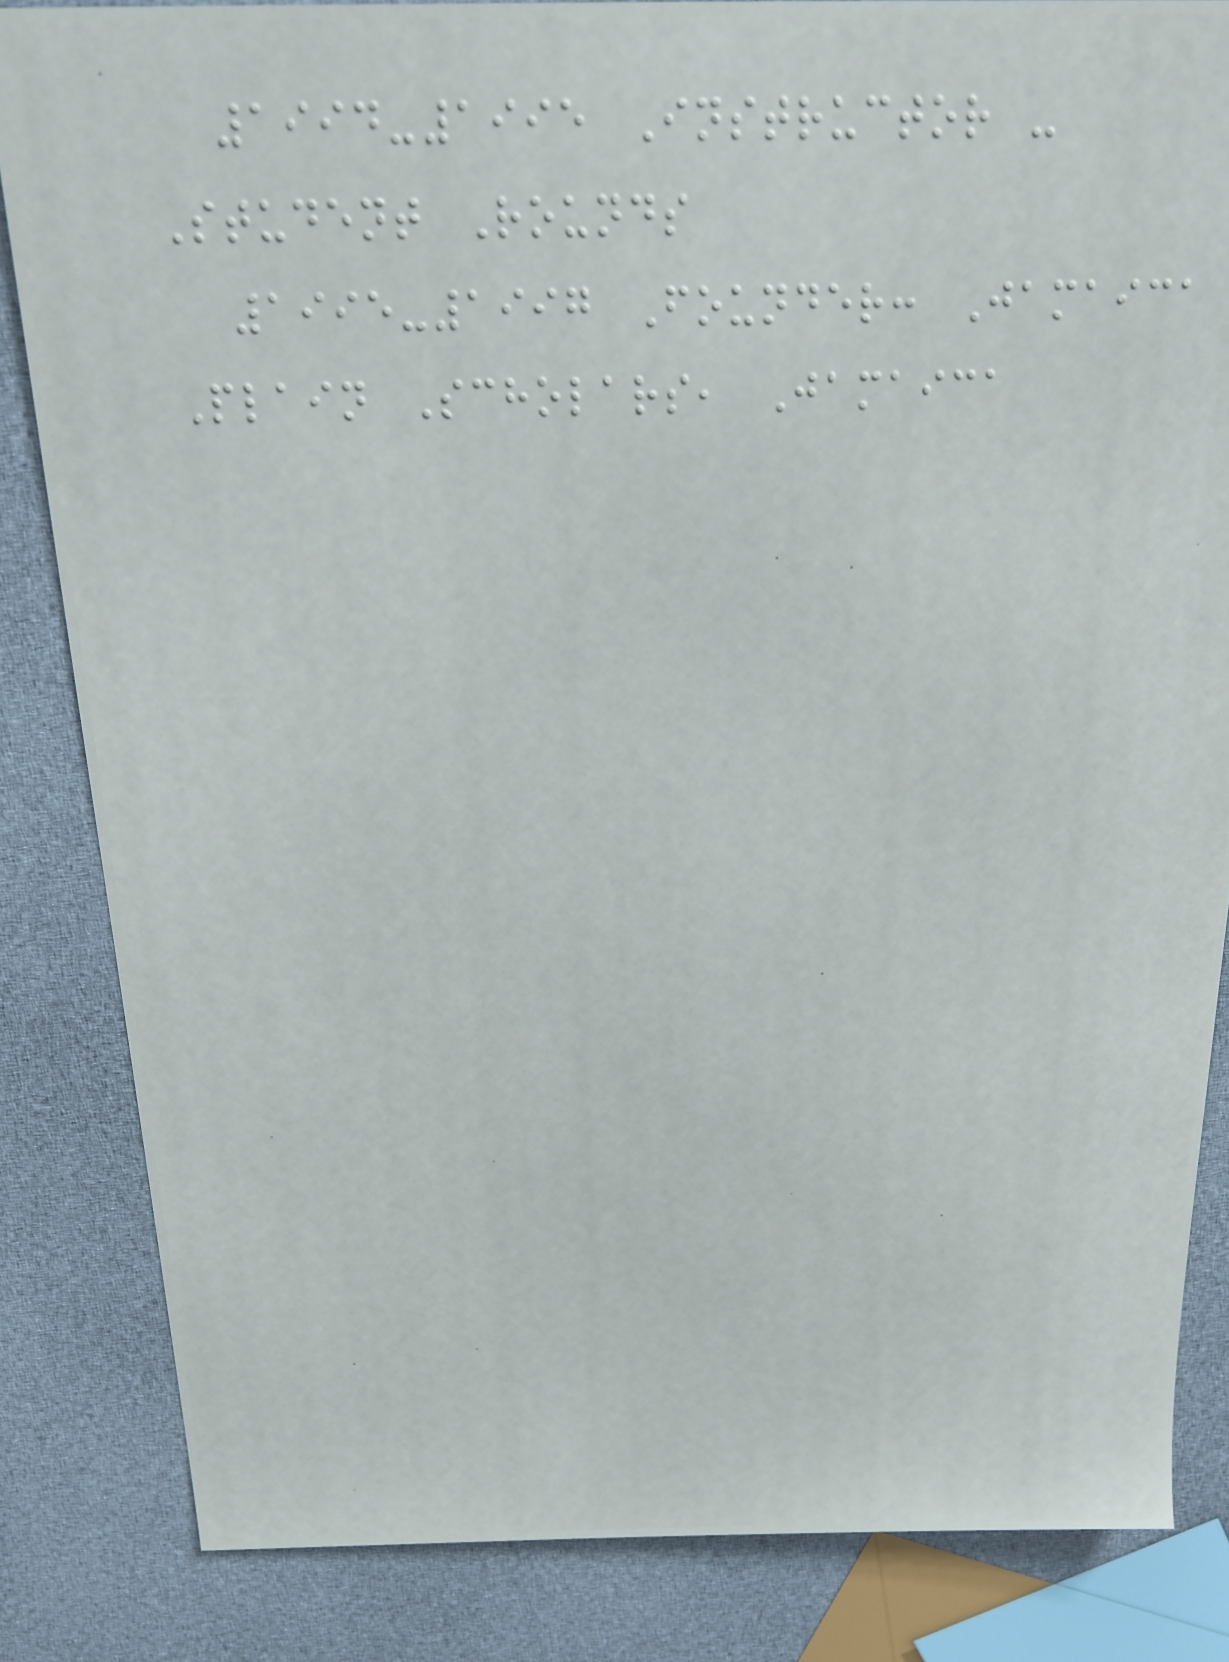1994-1995 Instructor -
Student Rounds
1995-1997 Founder: Jamaica
Plain Scholars, Jamaica
